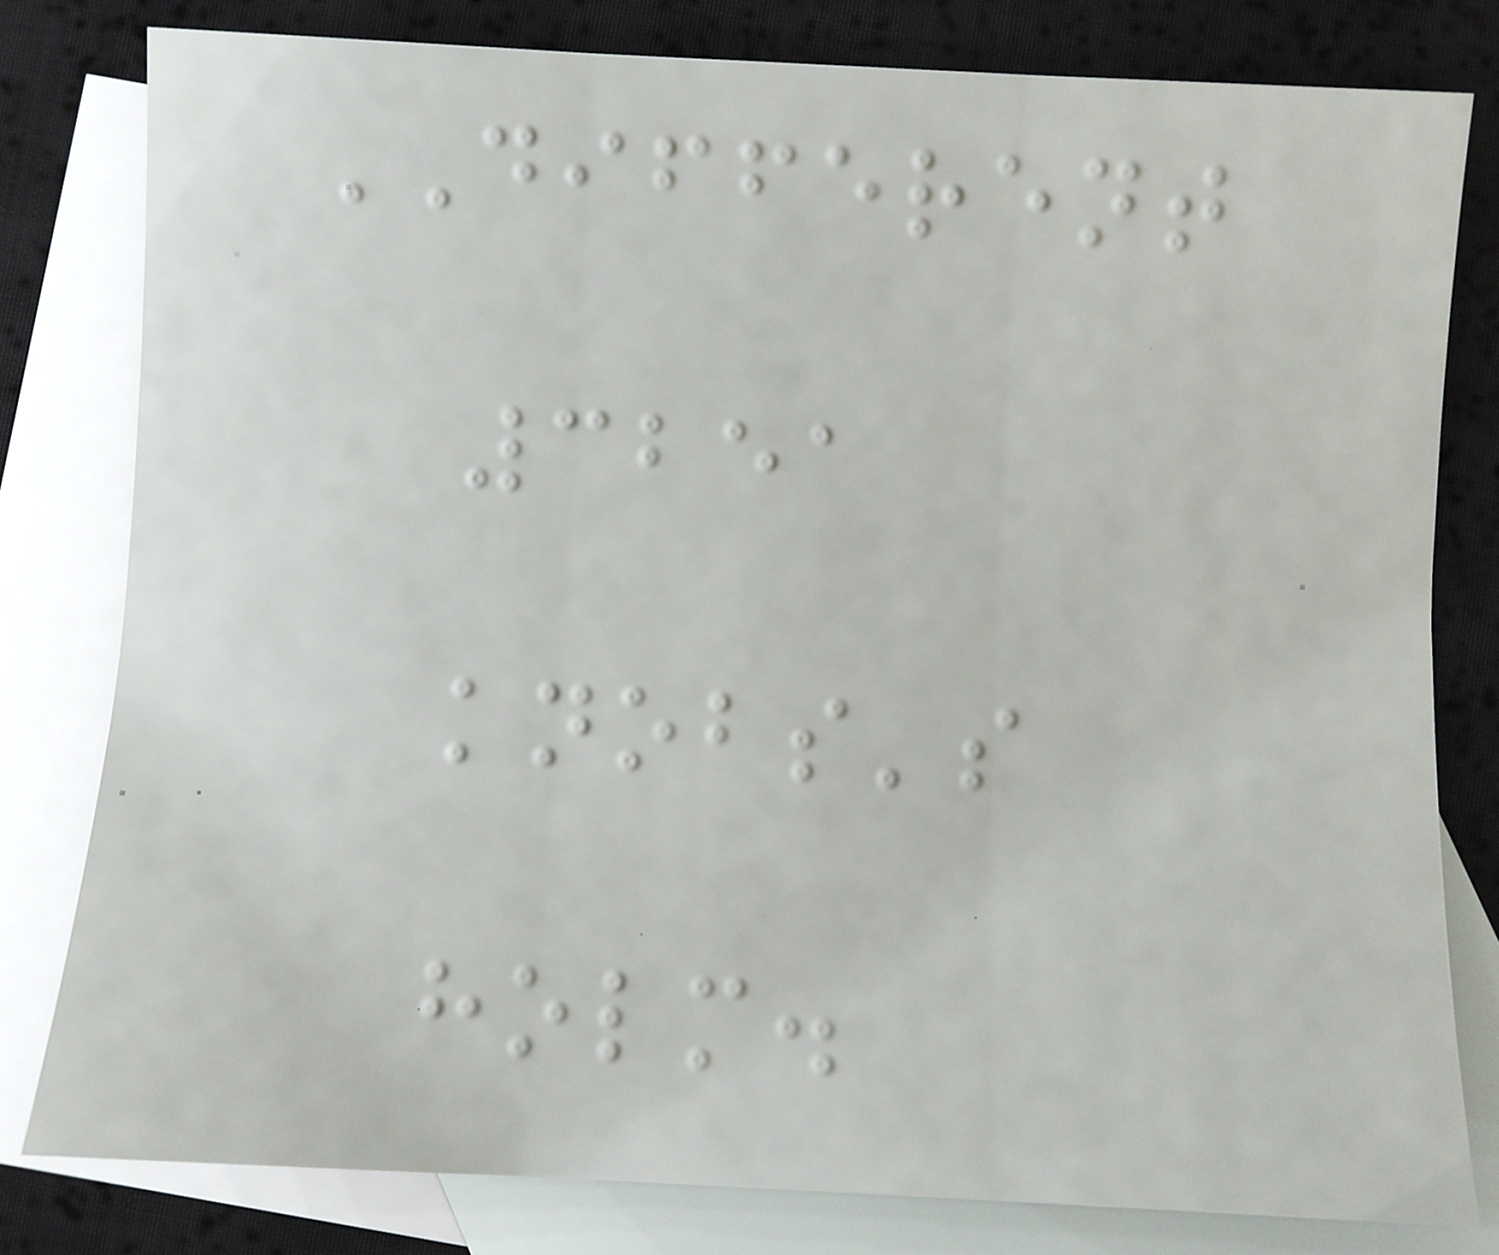DIFFERENT
3251
knobs's
holm.
